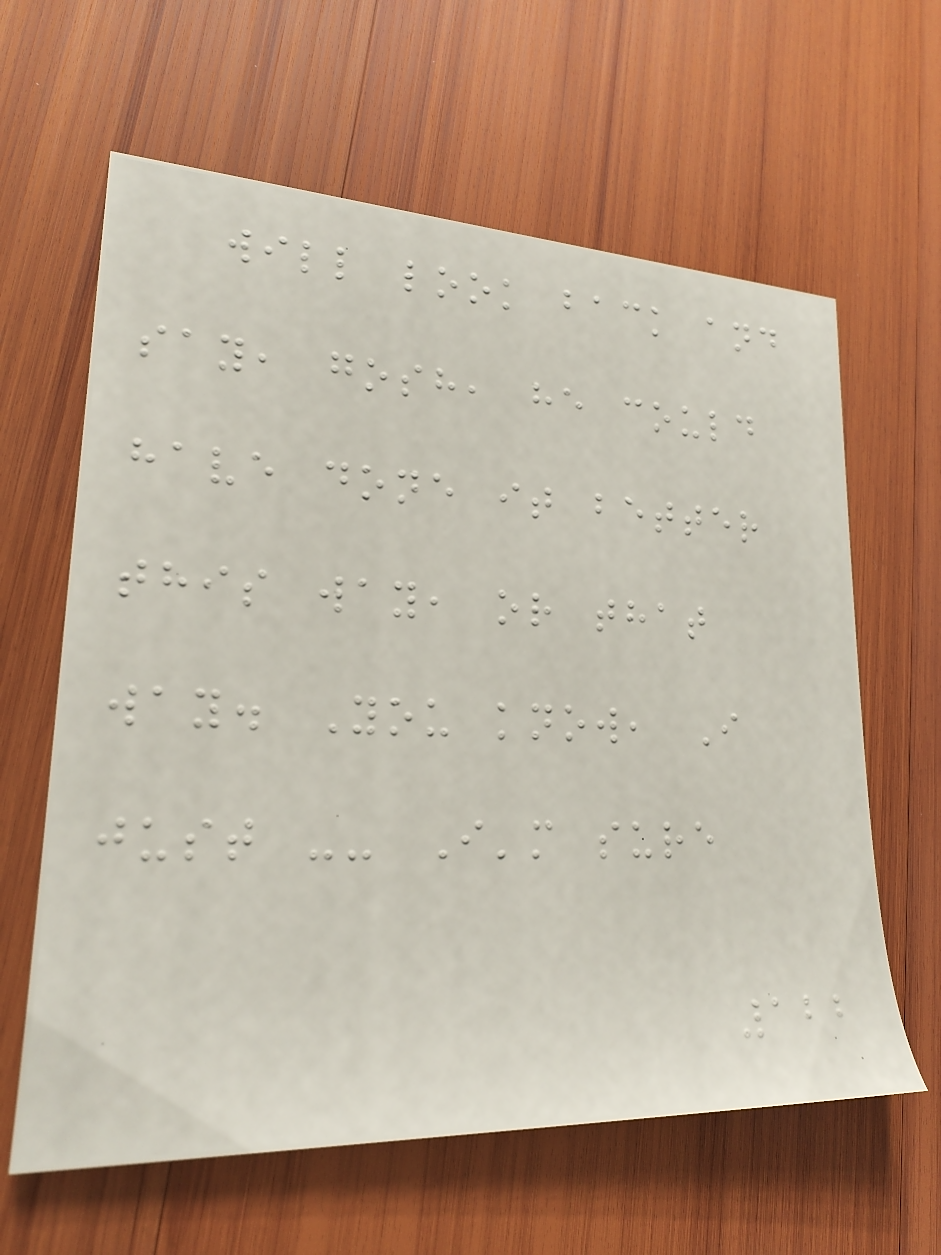will look back and
say, gosh, he could
have done it better
this way, or that
way. You know, I
just -- I'm sure
122
